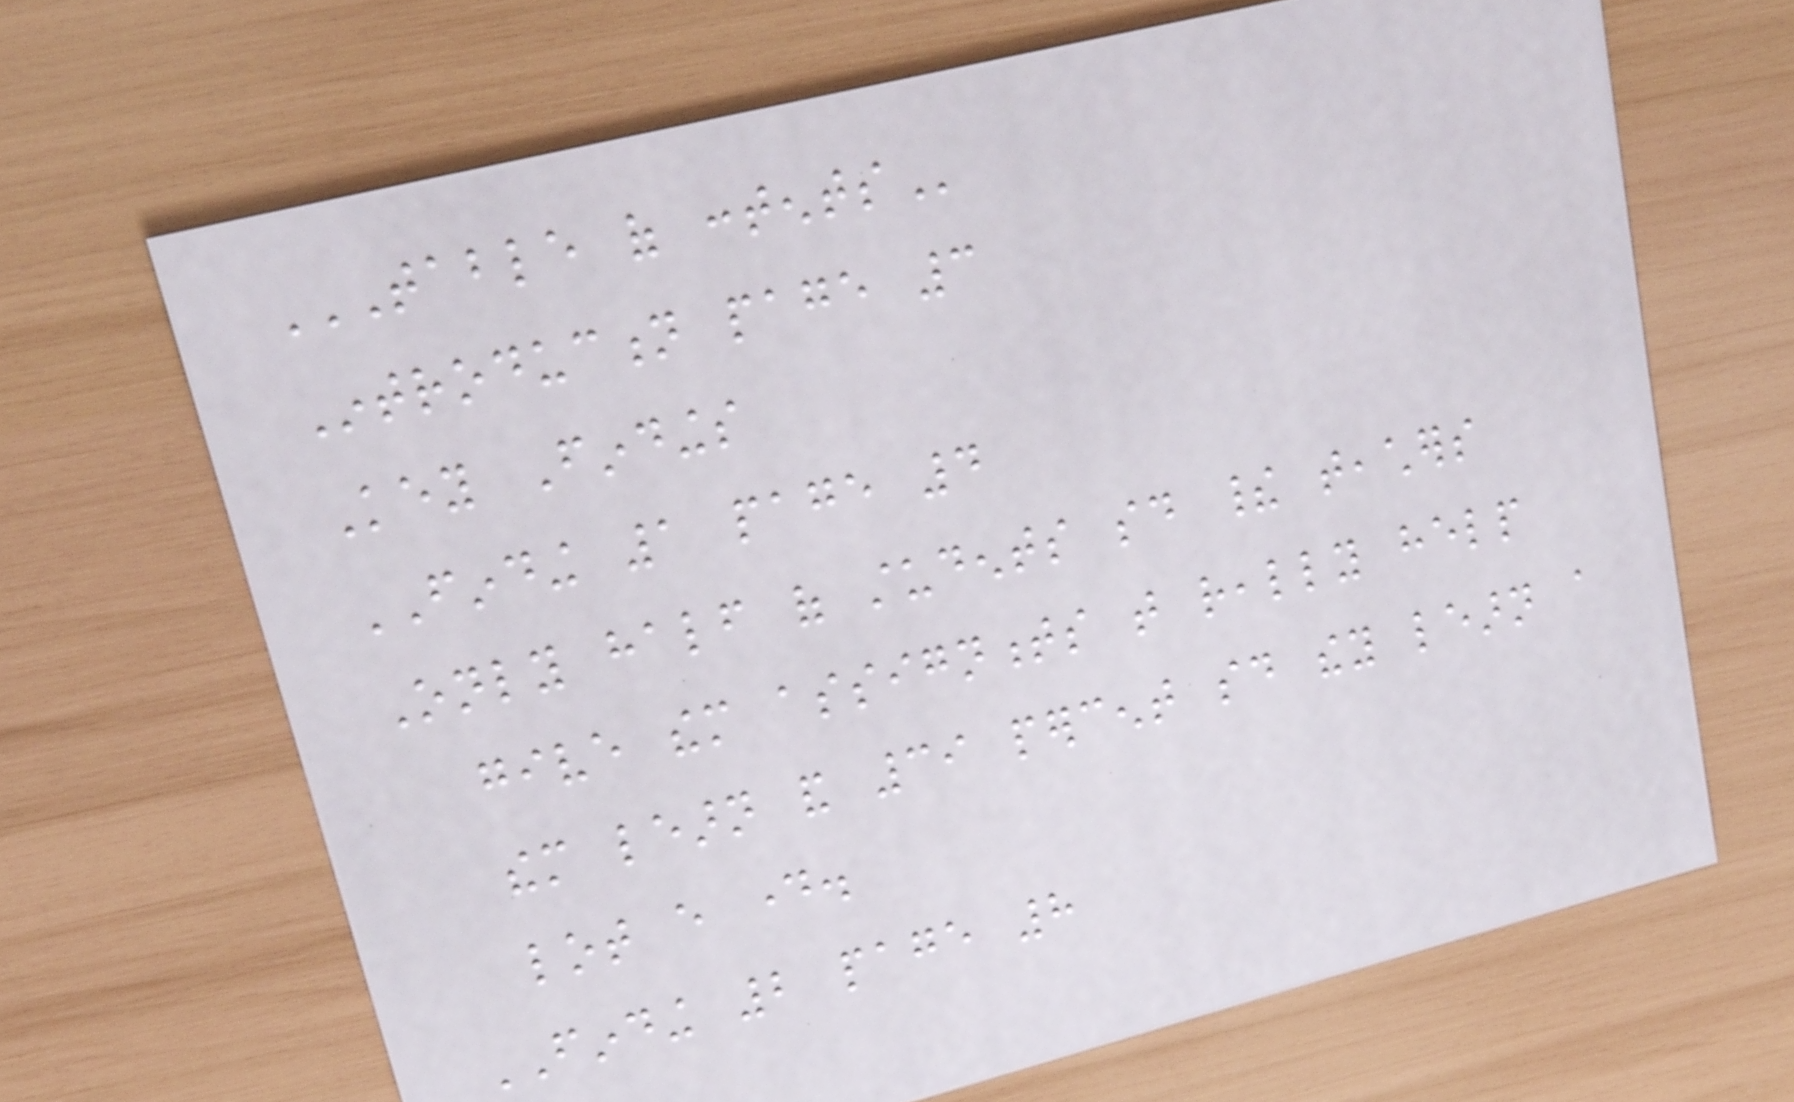TABLE OF CONTENTS
Introduction page 3
Key Findings
FINDING 1 page 4
Only half of students said their teachers
give them assignments that really help
them learn and 39 percent said they learn a
lot every day.
FINDING 2 page 8
